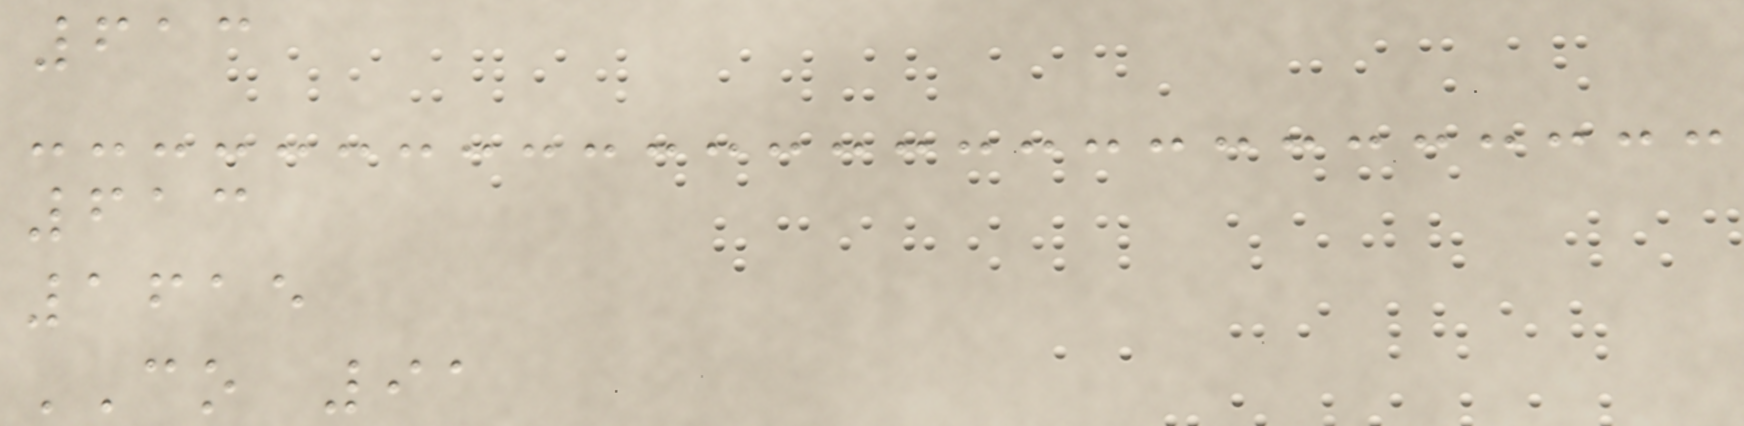613
613
1615
CO 91
